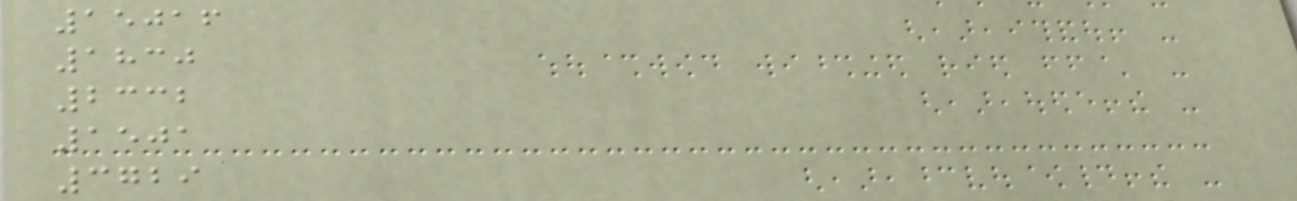15016
1830
2332
1501
3729
